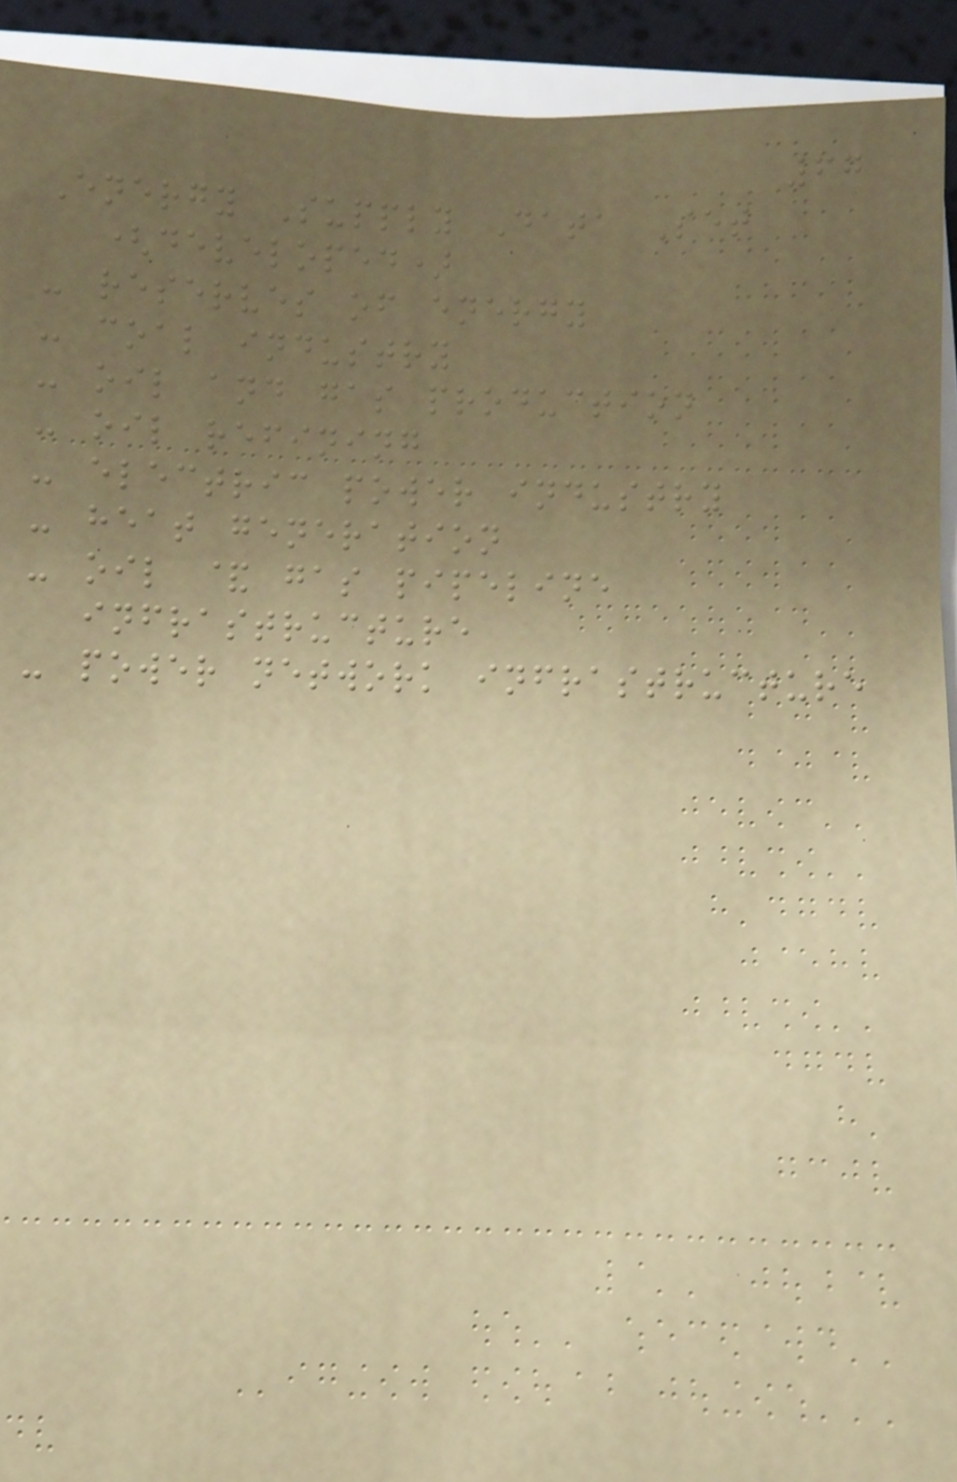67
Energy Supply Data Set
(developed)
- reserves of energy
- coal industry
- oil and gas production
- oil refining
- electric power industry
- heat generation
- oil & gas pipeline
infrastructure
- power network infrastructure
